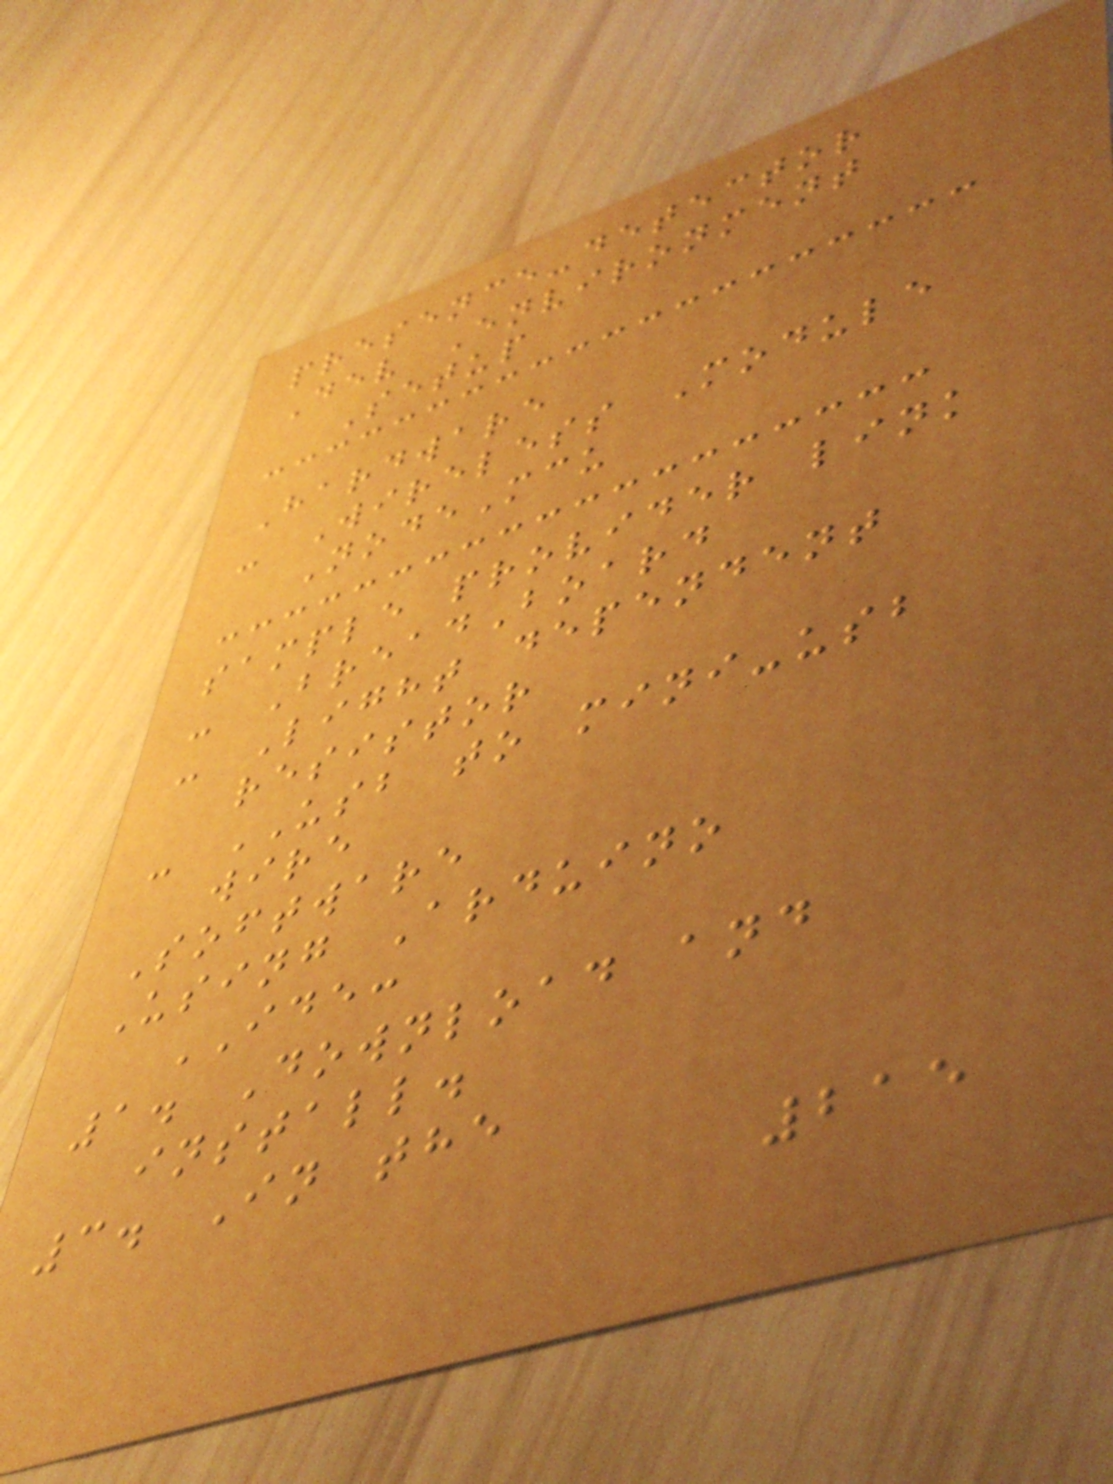presence-detector
Dev Environment
Setup
Hardware
- Wireless Module
NodeMcu
sample provider link
- BreadBoard
- Light dependent
resistor
- USB to mini-usb
wire
Software
Using Arduino
IDE:
1. Download and
install.
3. In the
215
